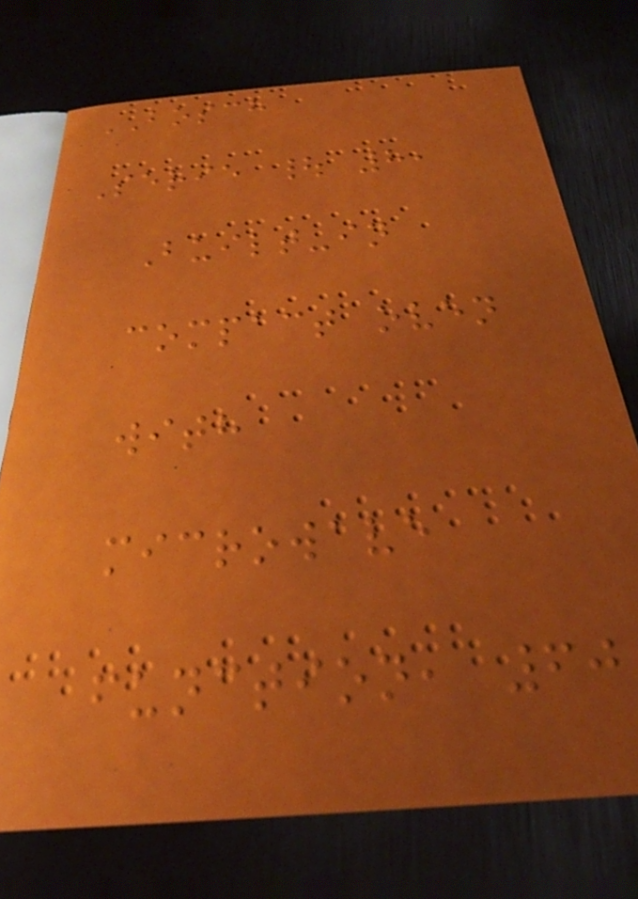BOSCH
Serie | 8,
Built-in
compact oven
with
microwave
function, 60
